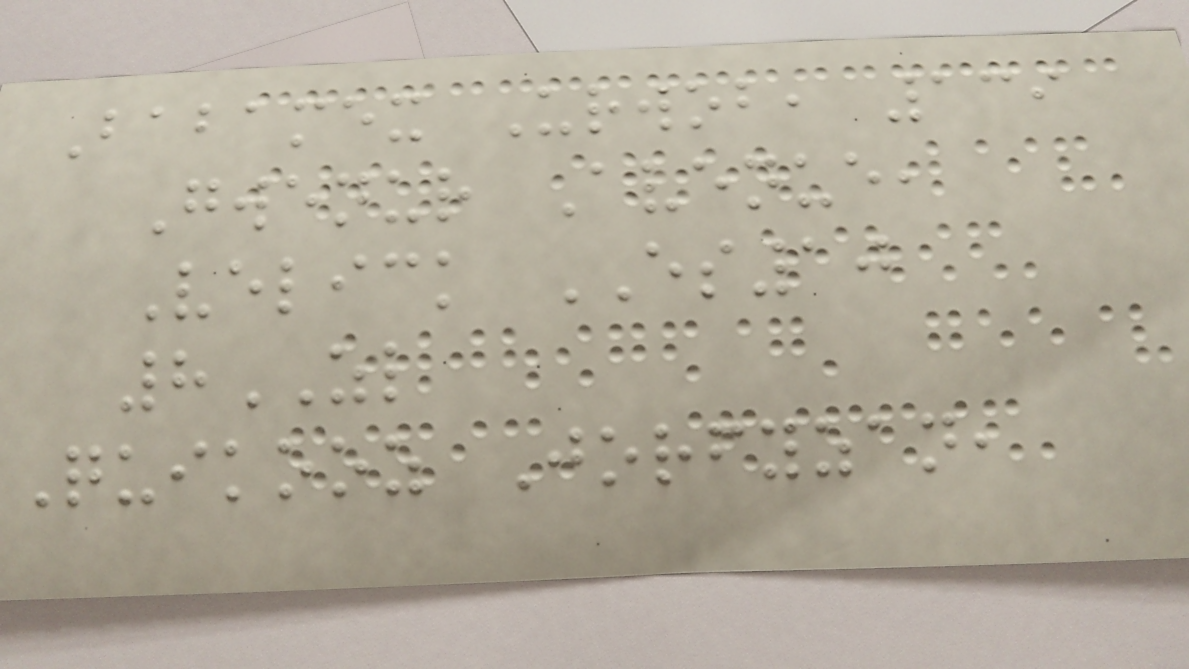Babamex Urwob, 139
Gwenur Avenue,
Velick ES10
8ZL
Quikooz Jorfyzan,
